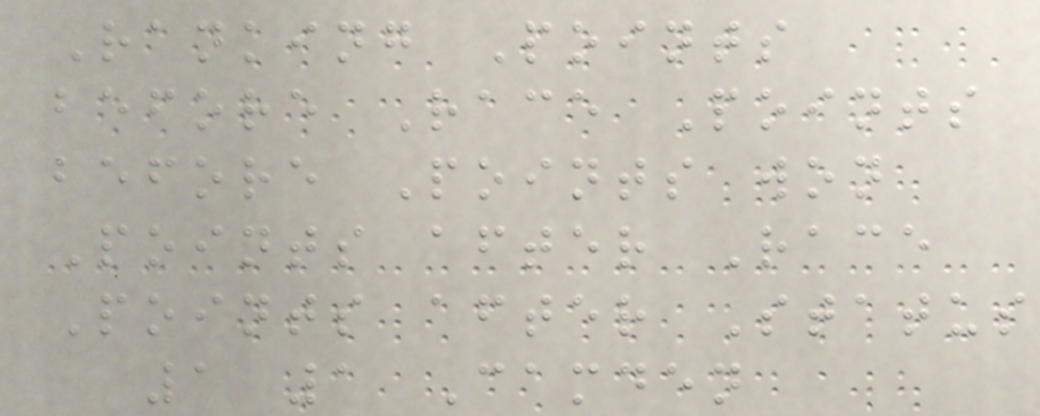Ranking Points
before Race Points
before Points won
Points after Race
Points after Status
1 1 Camden
